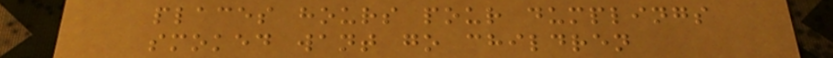places hours pour dumplings
smoked want go children
